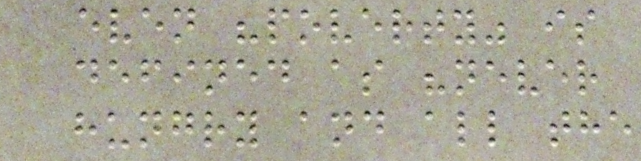even "poverty" is
defined as "never
hungry and all the
